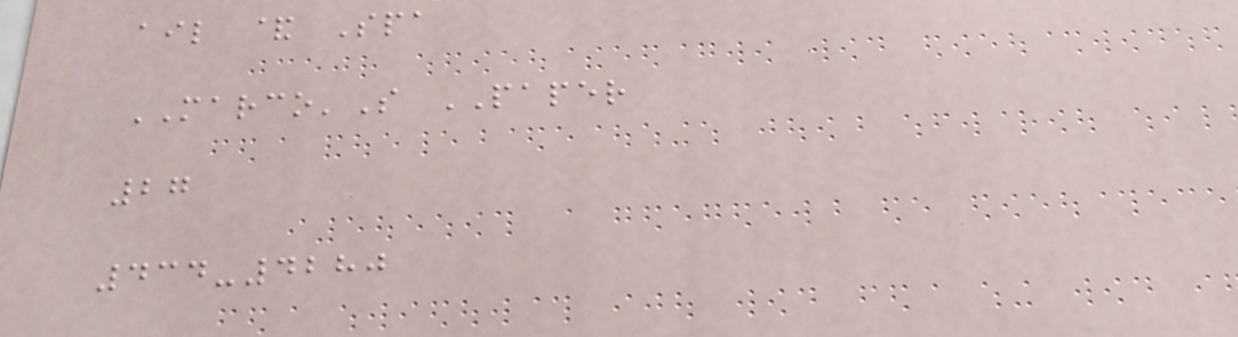ail & Spa
MARCO'S PAPER
27
434-4280
